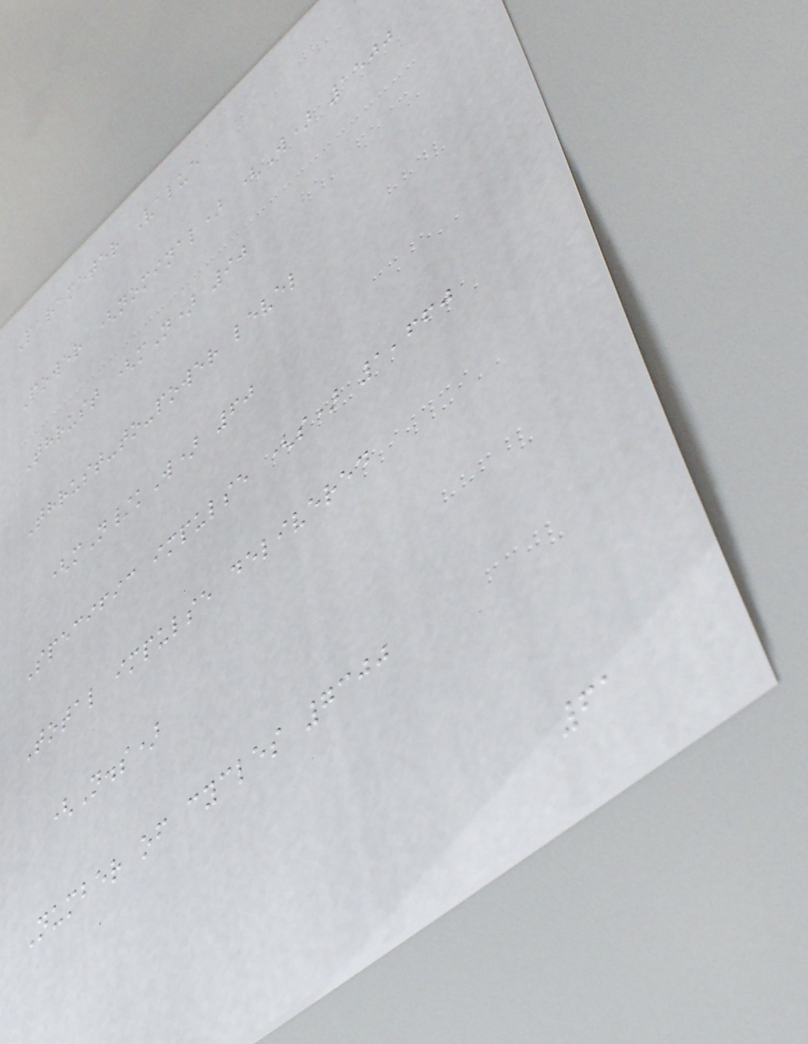Parameter Value
Power (nominal) (W) 1500
Thrust (mN) 90
Thrust-to-power level
(mN/kW) 60
Specific impulse (s) 1,660
Total impulse delivered
(N.s)
Number of cycles 7300
61
